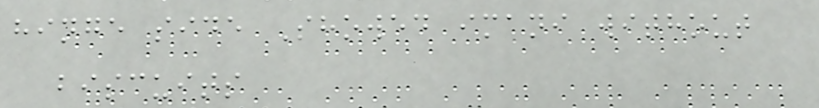hinge side Showed imani without
biscuits
